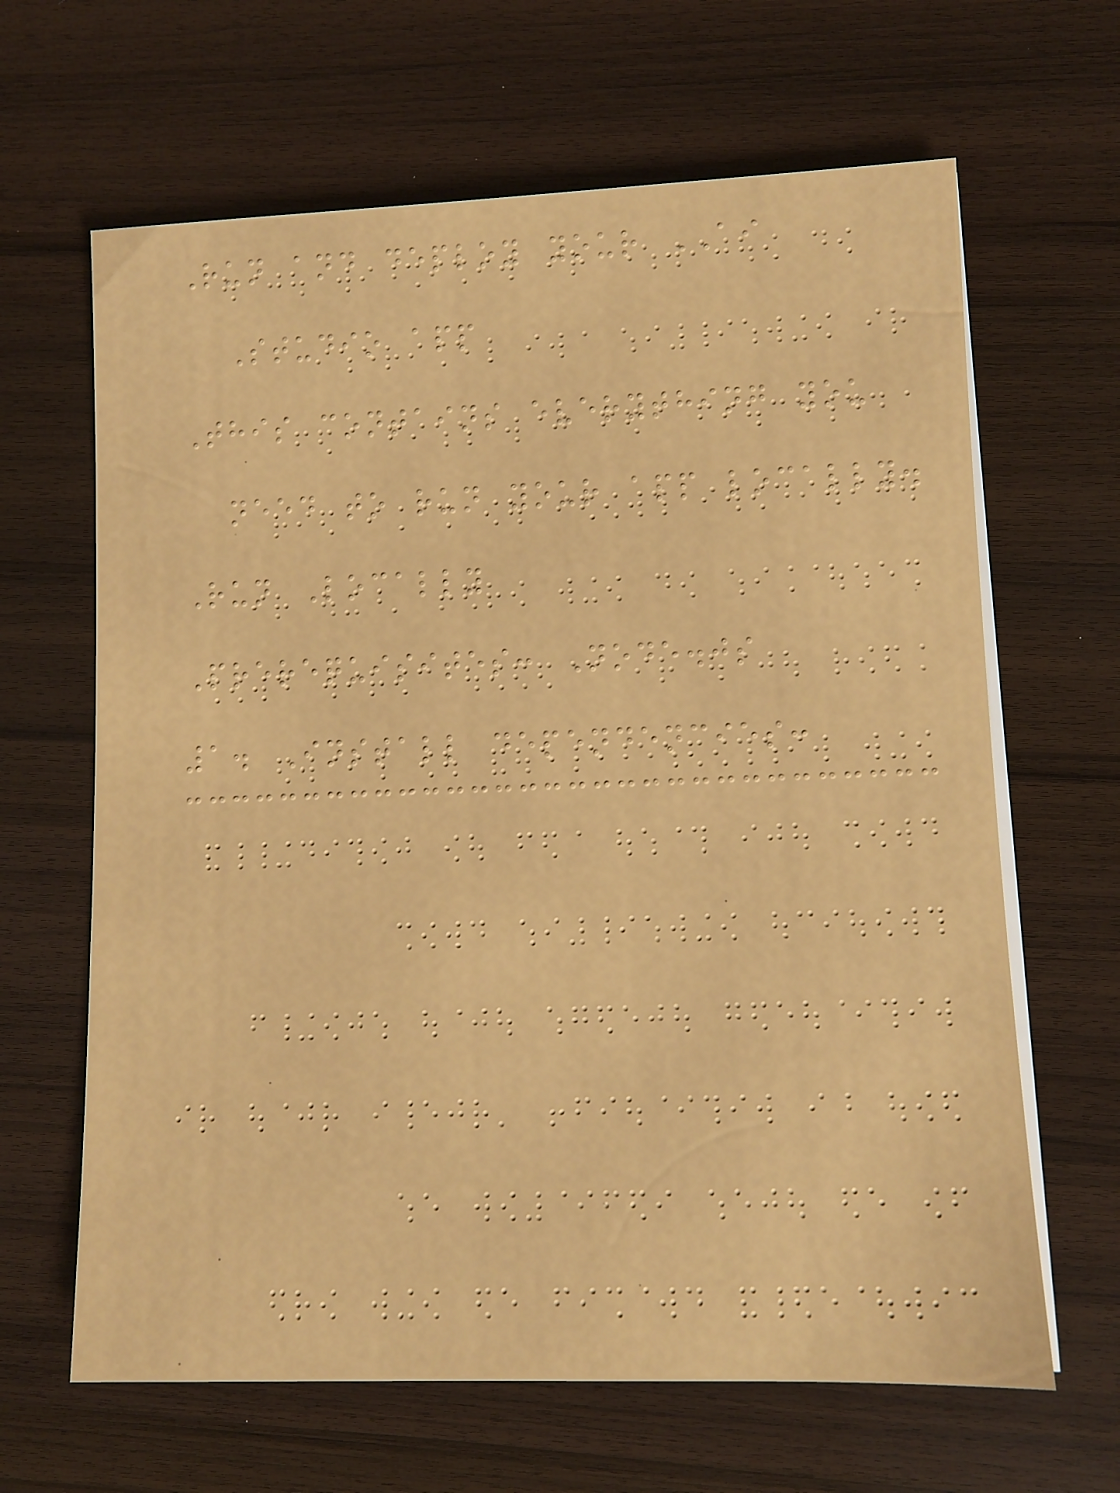Run and deploy your AI
Studio app
This contains everything you
need to run your app locally.
Run Locally
Prerequisites: Node.js
1. Install dependencies:
